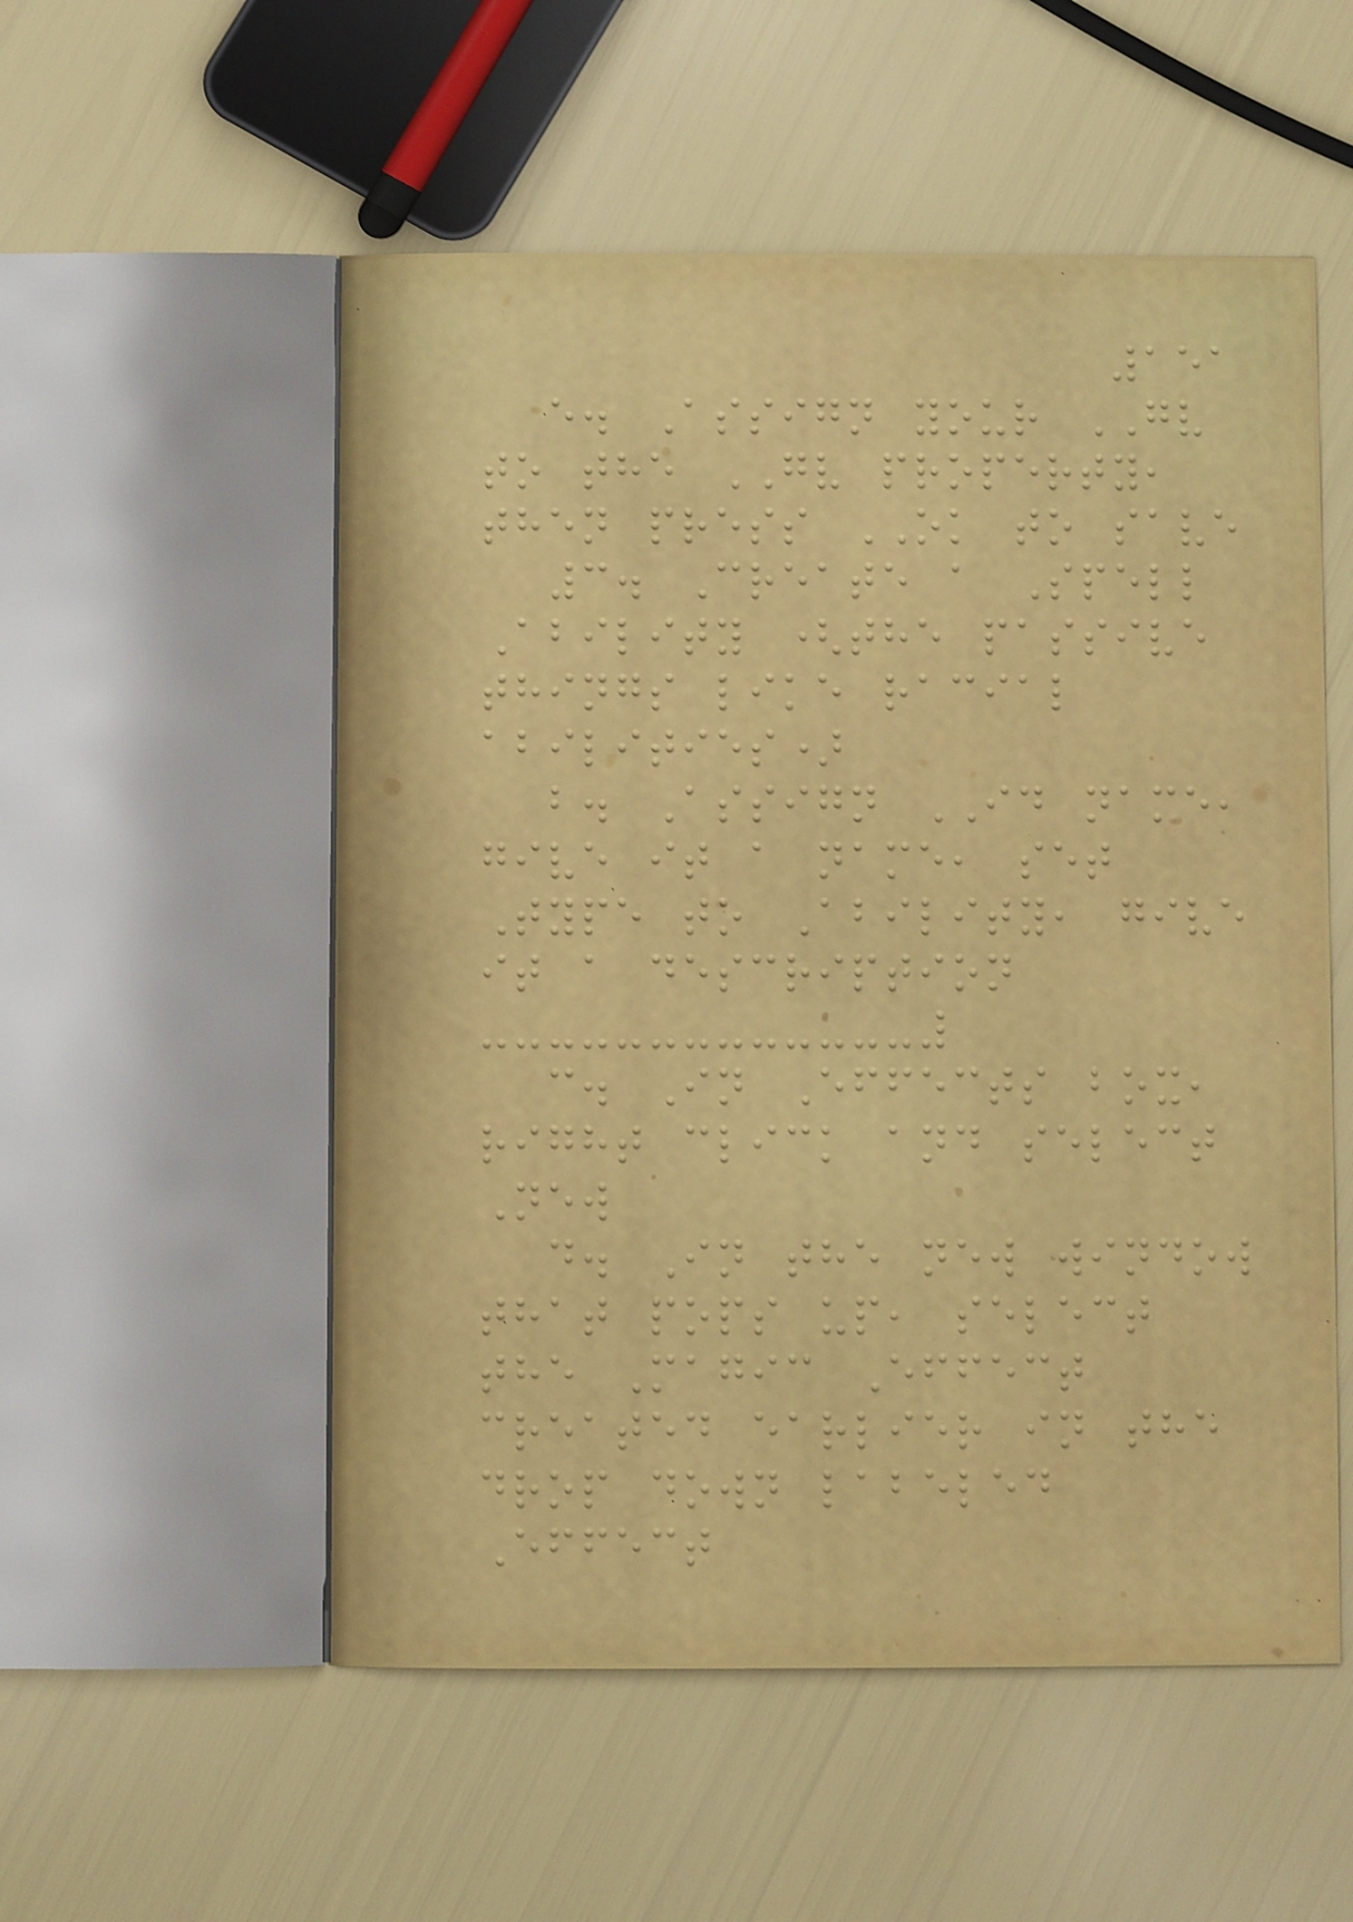151
e. Assign your GV
to the GV property,
then press OK to save
3. Create a Spell
Ability (the passive
things like racial
abilities)
b. Assign ID name,
give it a name, set
Type to Ability, give
it a description
c. In Effects box,
right click and select
New
d. In the new window
that pops up, select
the Magic Effect
created earlier in the
drop down labeled
Effect
